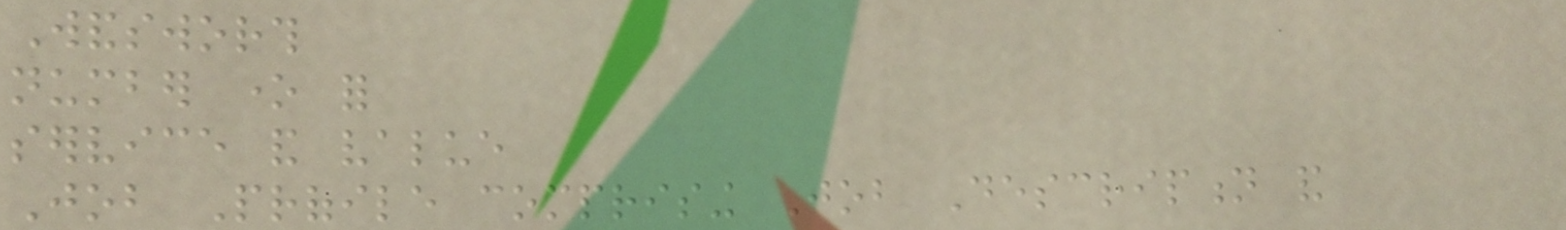Wandsworth
number one for
service and value
Job Profile comprising Job Description and
